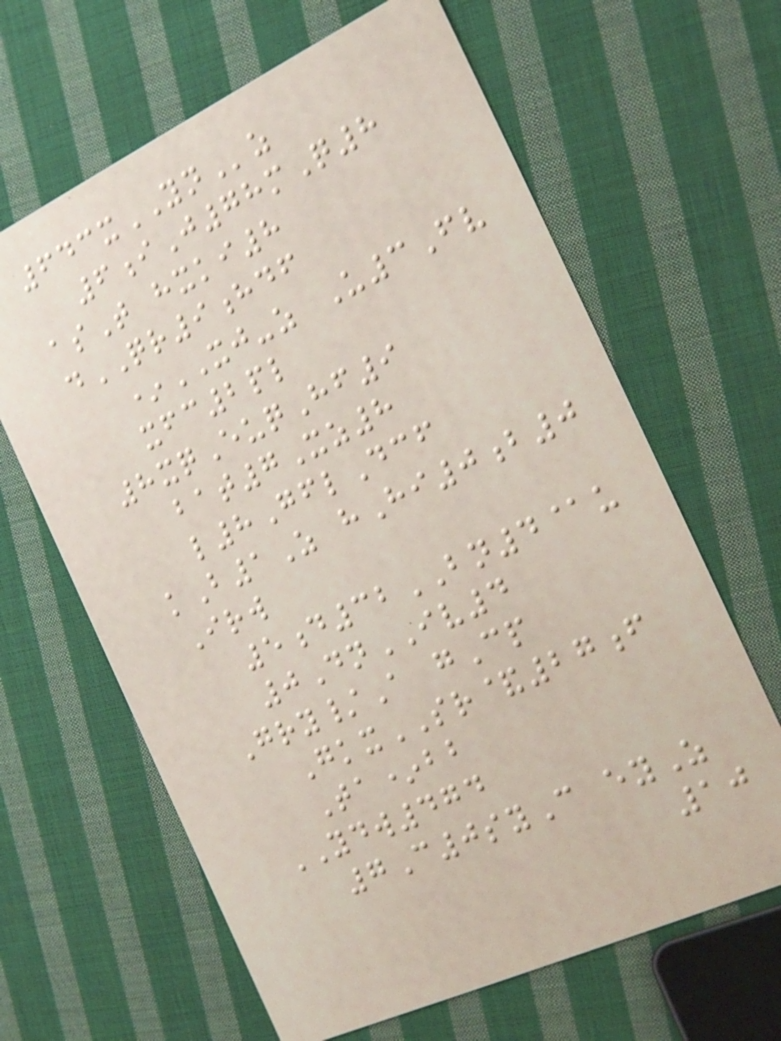643xYNz
6iJ78mQ8
asT hxki8
dQR9hdf
*XJ-z U3Fv
xfc2pl
8xqEuqHf9
bat7Xz8
l8GflDcf
kB1Z hHi0b0
Irw
5d32BN4@u
0DnIV4
Gry/A gCp
GkxSR&27f
Ta*bb
YDW474
7C0syC eyZ
10
